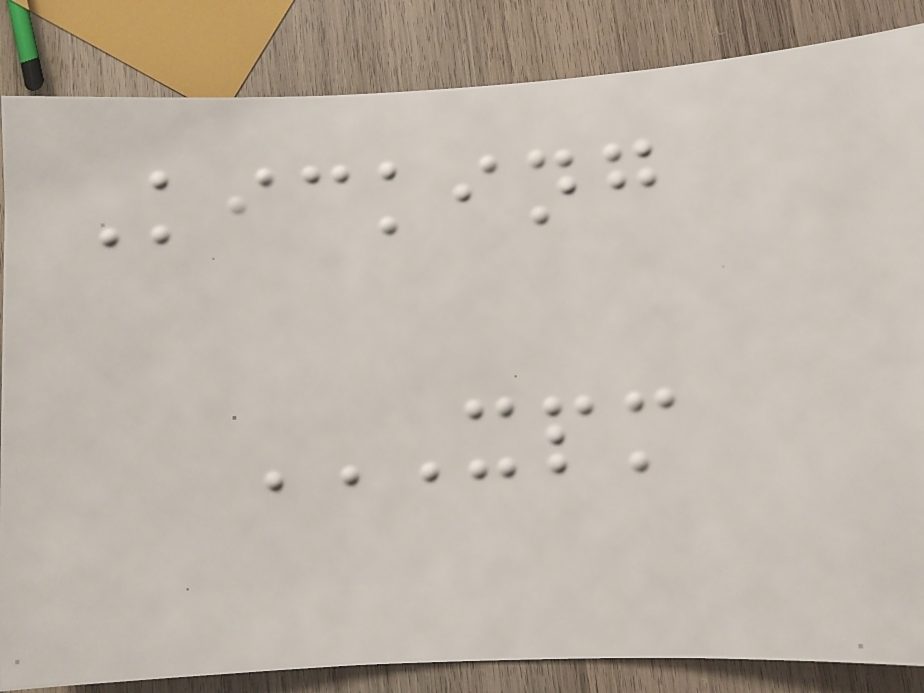Kicking
XPM
